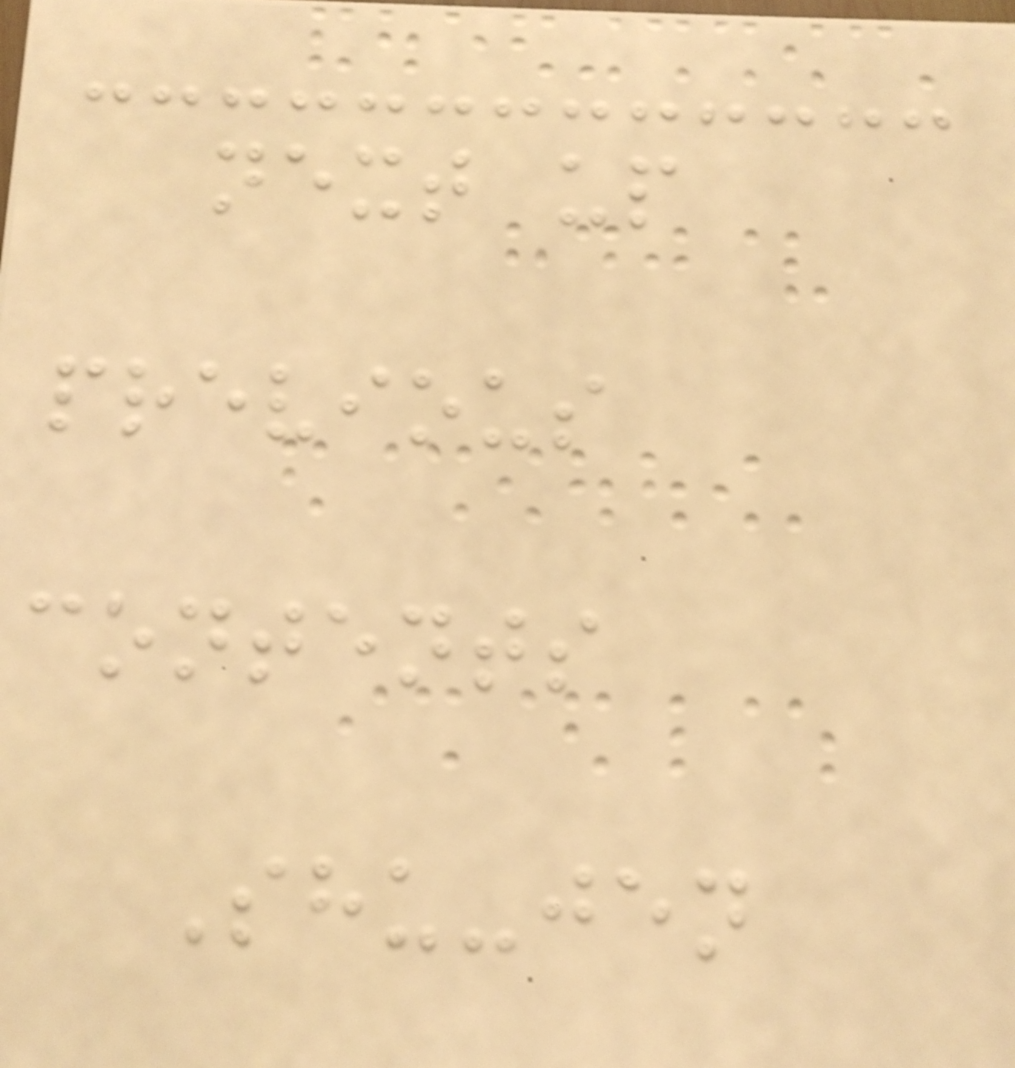next up
previous
contents
Shu-jen
